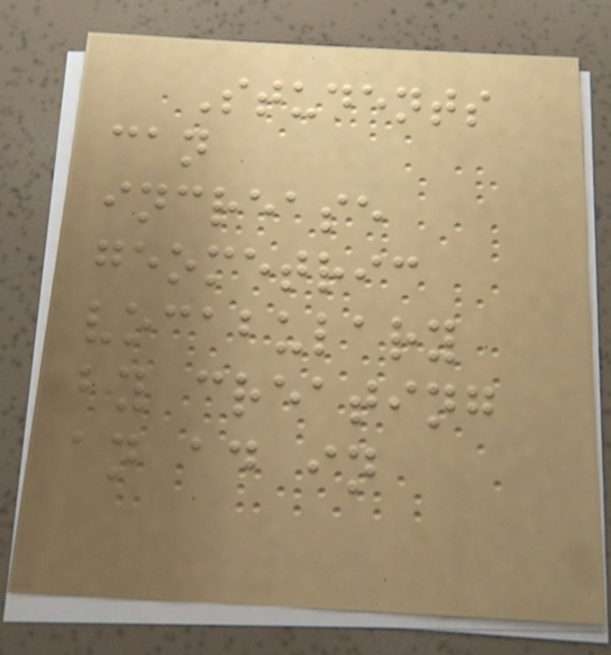Students
can
increase
geometric
vocabulary
by creating
an ad in
